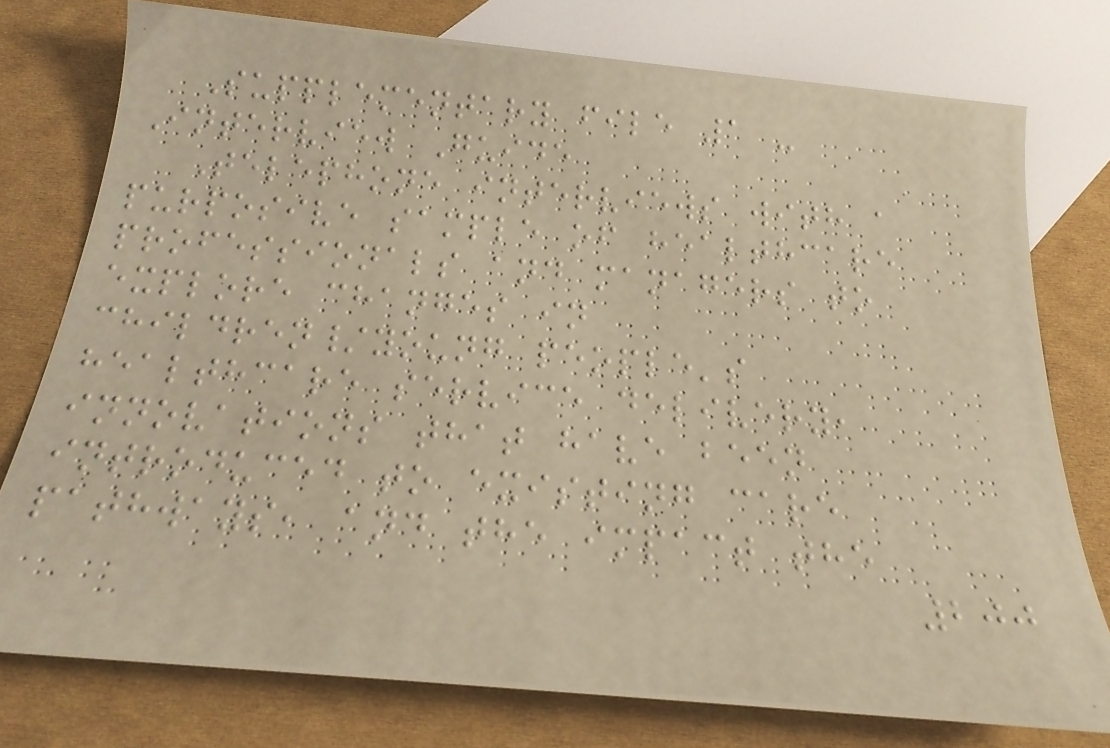Supplementary file 1 -
Interview Guide
Telephone interviews with a
purposive sample of healthcare
professionals and managers to
explore changes in
children/young people's
healthcare service delivery,
innovations that have been
introduced to existing care
pathways, and the impact the
200
